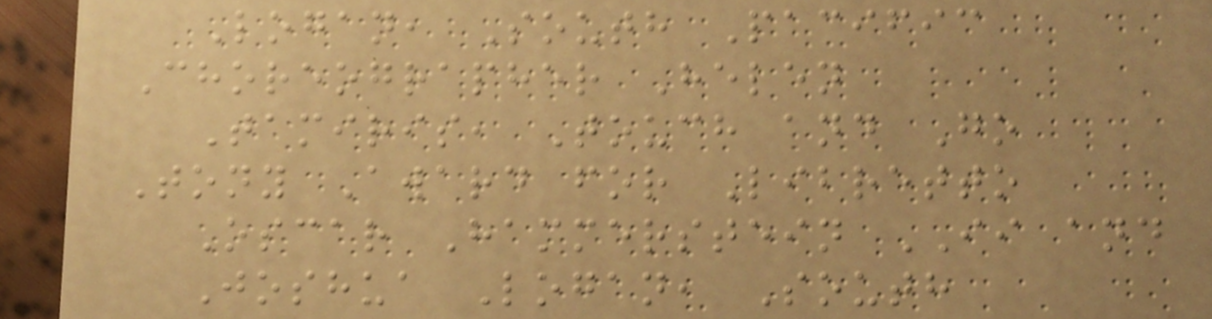Logan, South Pacific
Choreographer Helen
Tamiris, Touch and Go
Tony Award for Libretto
Oscar Hammerstein II and
Joshua Logan, South
